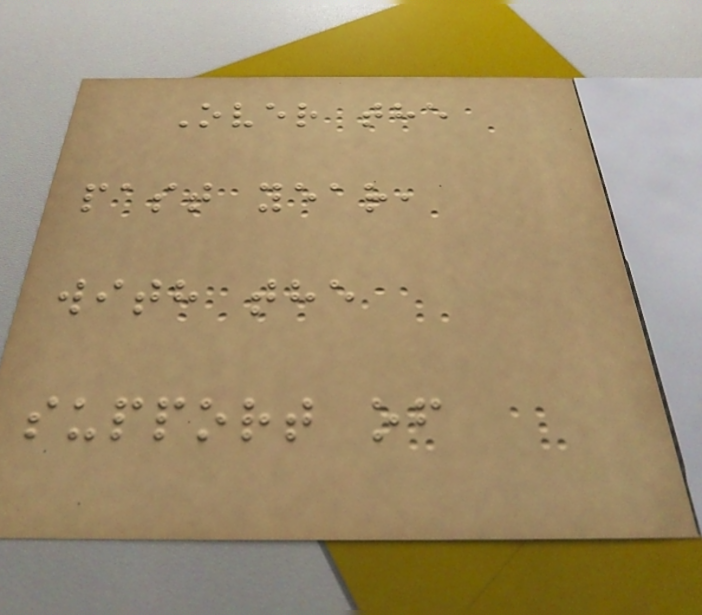Over the
past year,
with the
support of
